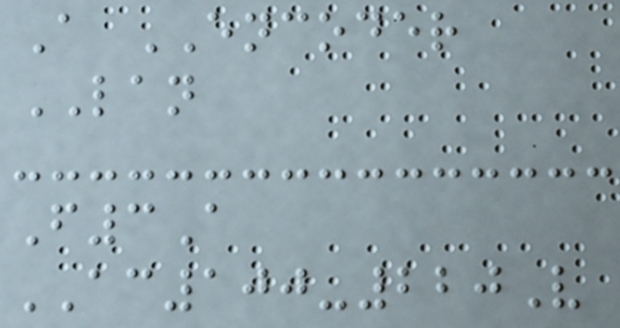A ENCODER
LAN
F3A
AC100-220V
